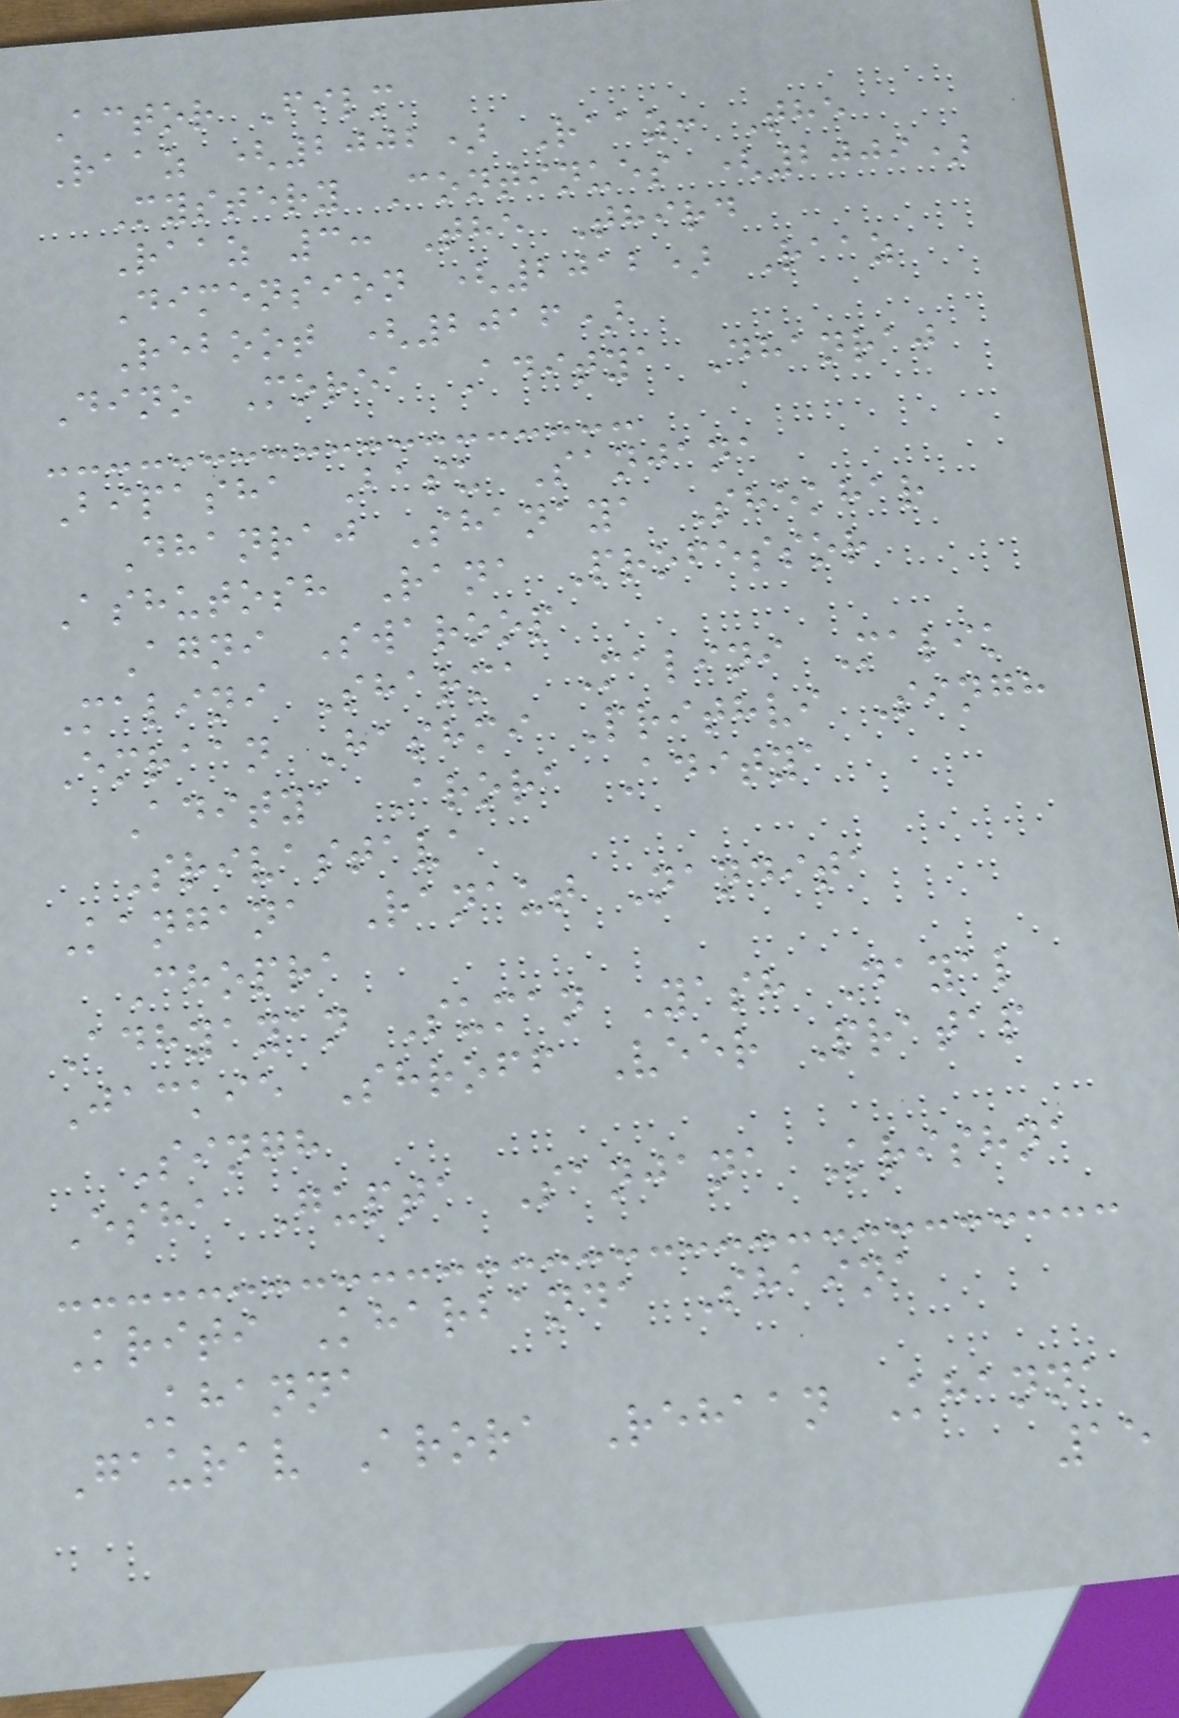Actor Film
Raaz (2002) Raaz: The
Mystery Continues (2009)
Raaz 3: The Third
Dimension (2012) Raaz
Reboot (2016)
Dino Morea Aditya Dhanraj
Bipasha Basu Sanjana
Dhanraj Shanaya Shekhar
Ashutosh Rana Professor
Agni Swaroop
Malini Sharma Malini Malik
Emraan Hashmi Prithvi Singh
Aditya Arora Aditya
Srivastava
Kangana Ranaut Nandita
Chopra
Adhyayan Suman Yash Dayal
Jackie Shroff Veer Pratap
Singh
Esha Gupta Sanjana Krishna
Kriti Kharbanda Shaina
Khanna
Gaurav Arora Rehaan Khanna
15
